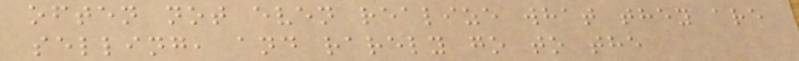often not even realize what they are
selling, and rarely go to the
